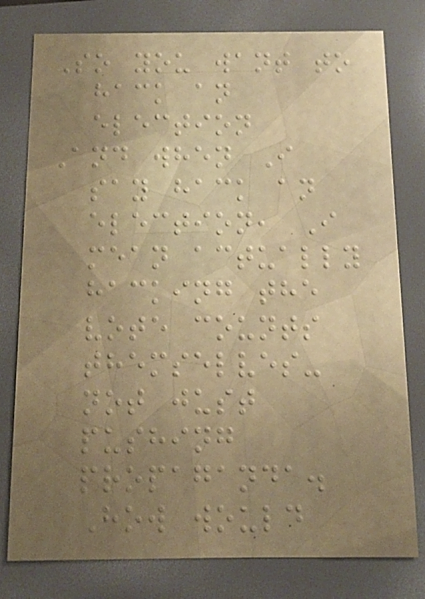So you want to
hack an
election
And when I
say hack an
election, I
mean actually
hacking the
vote counts
themselves-
not just
pushing
propaganda.
How would
